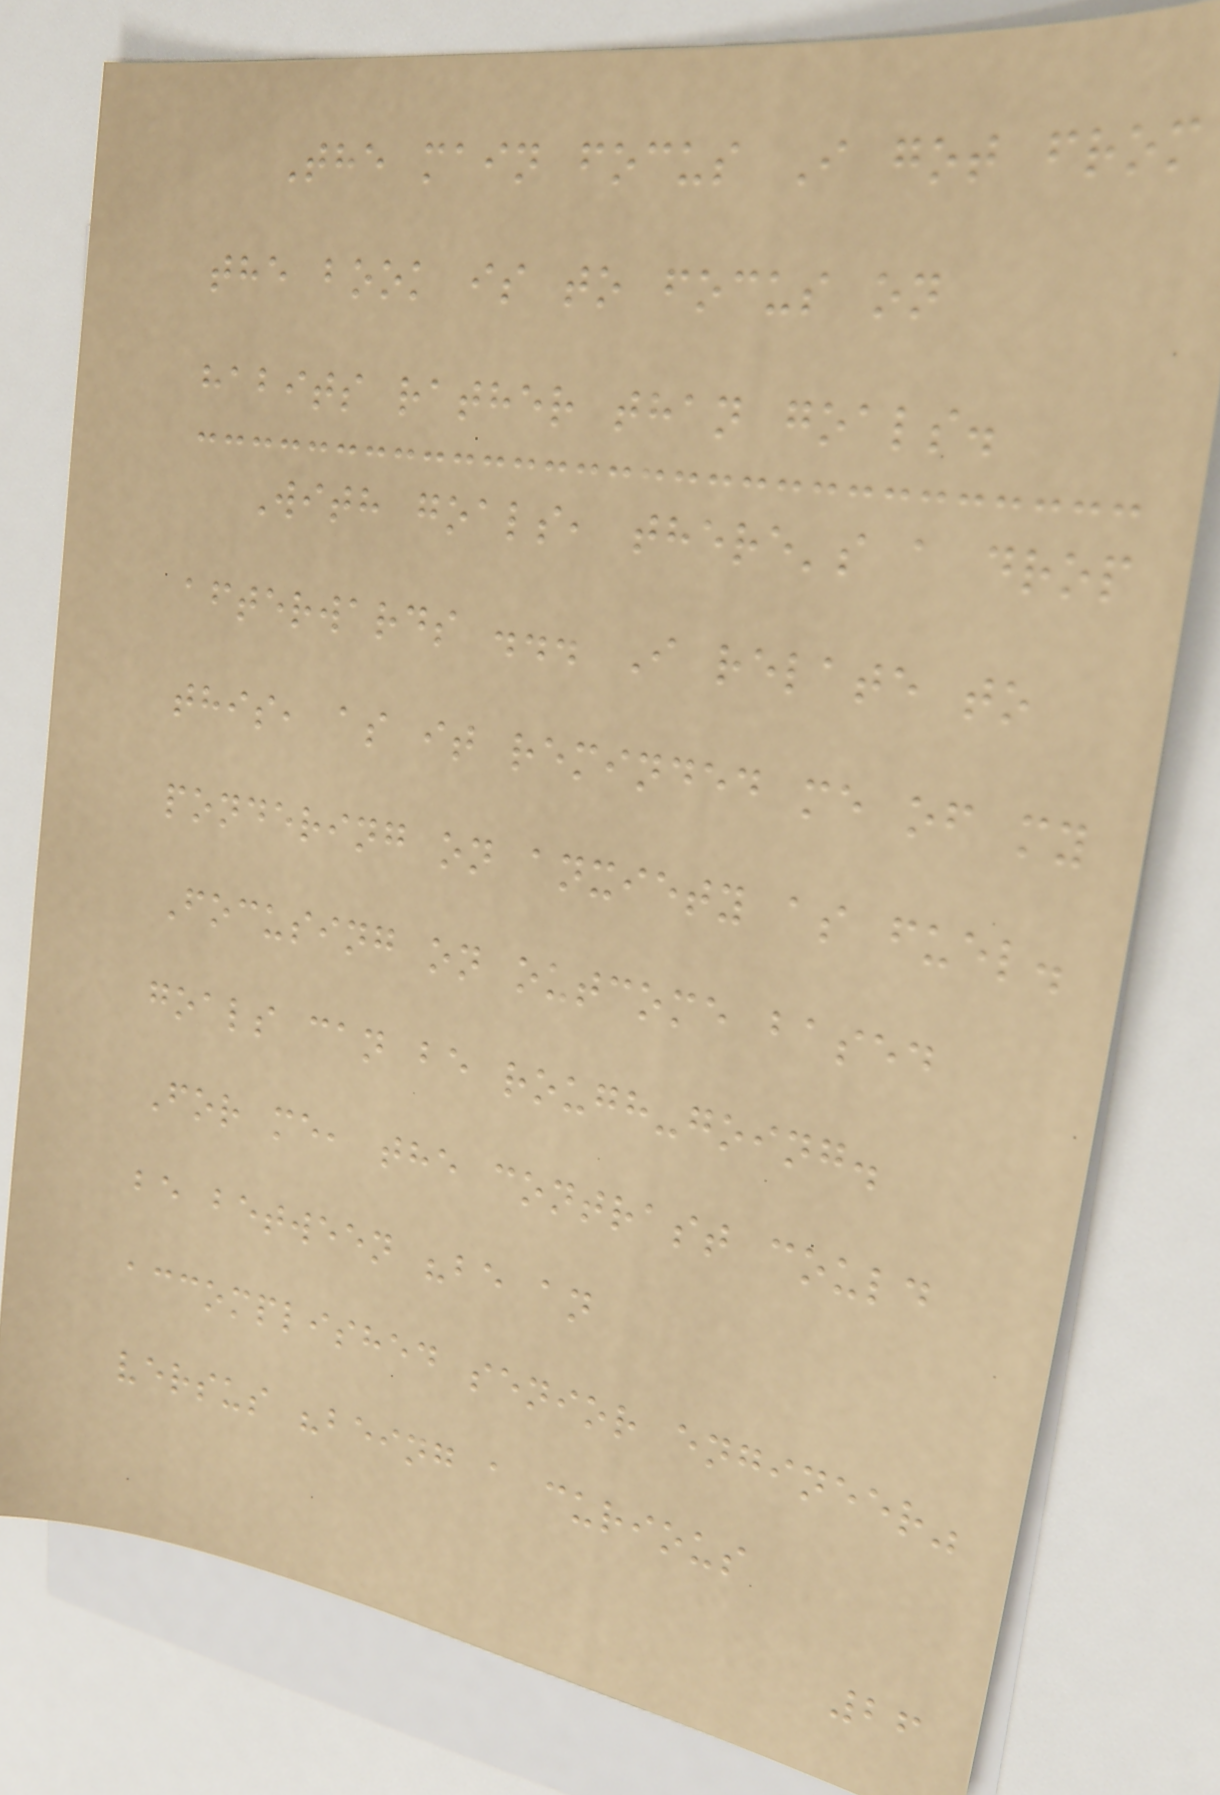The main focus I got from
the book is to focus on
habits rather than goals.
With goals, there's a drop
afterwards ... I relate to
this, as it reminded me of my
pondering on anxiety as fuel.
Focusing on outcome based
goals can be rough-going.
For me, the contrast could
be between "be an
accomplished senior engineer"
versus "being a curious
26
